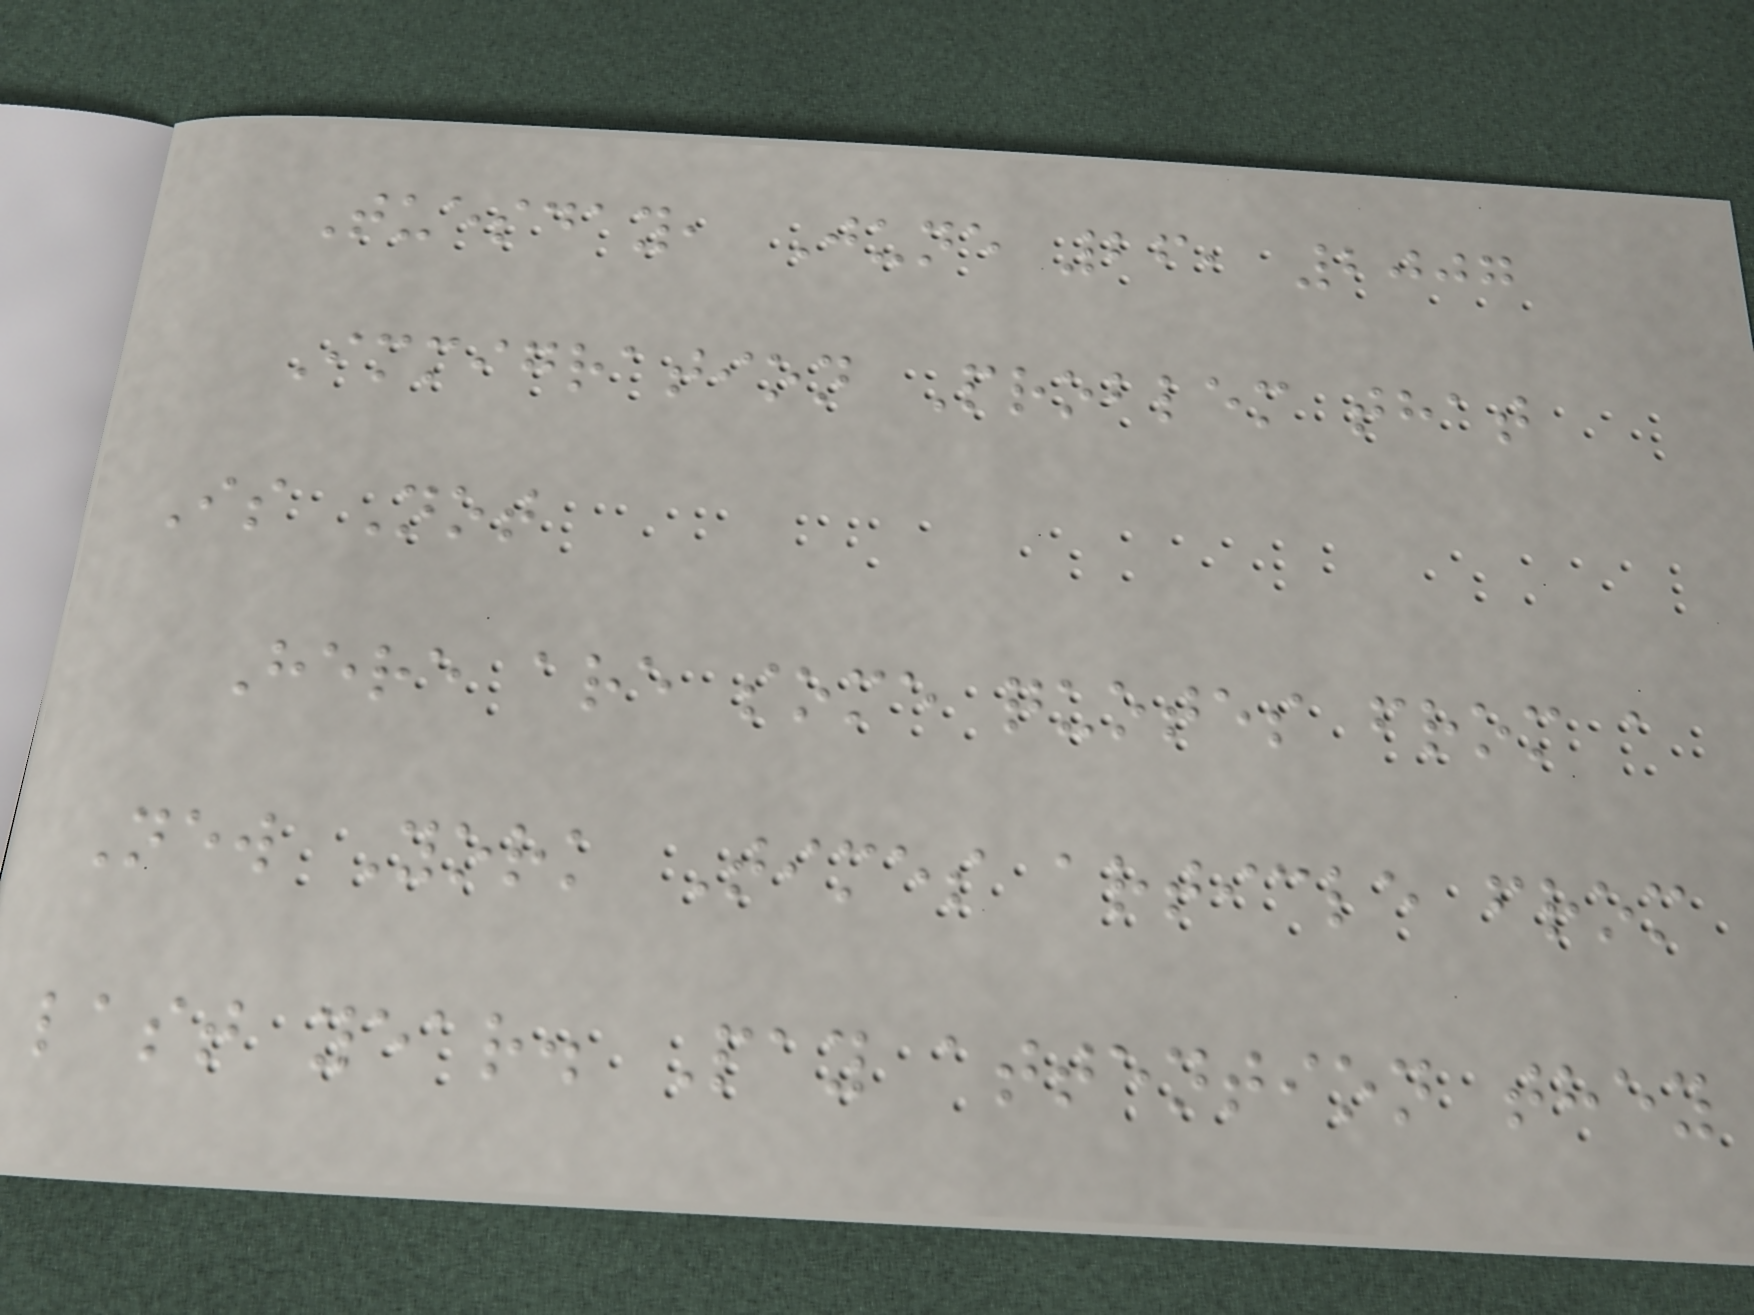Tuesday, June 26, 2007
Immigration Problem that
Is Not
Here are some quotes from a
New York Times article from
last year. Pay attention they
